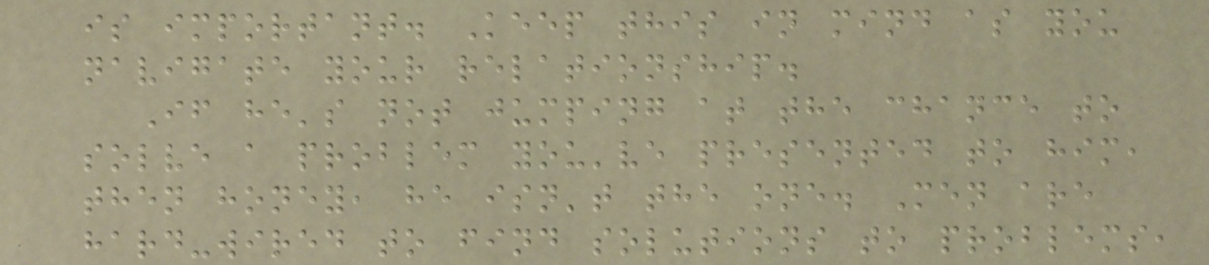is important. Keep this in mind as you
navigate your relationship.
If he's not jumping at the chance to
solve a problem you've presented to him,
then honey, he isn't the one. Men are
hard-wired to find solutions to problems,
